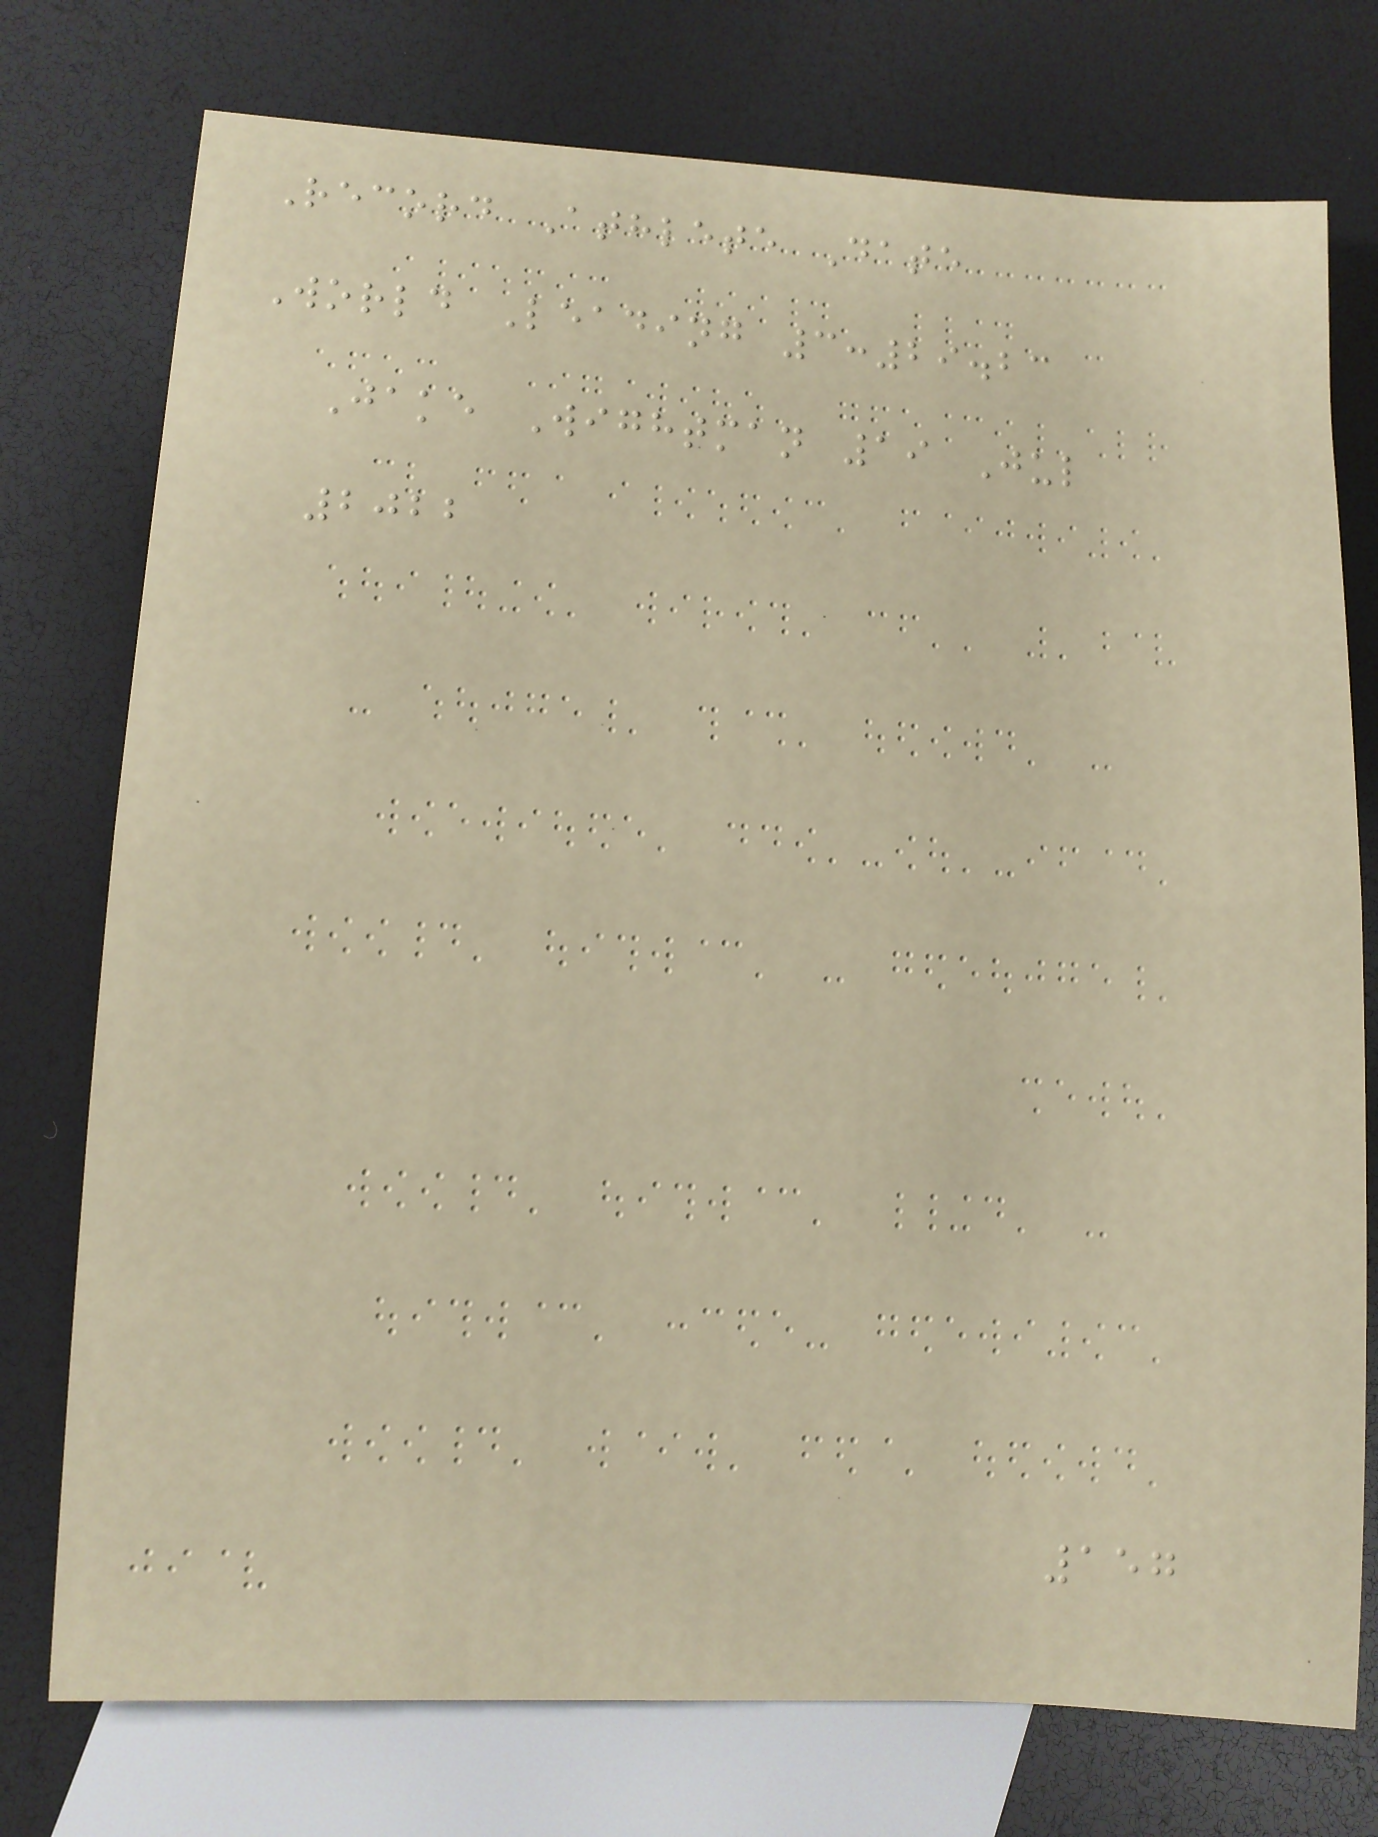Record Athlete Date
World Leading 3:29.23
Jake Wightman 19 Jul
2022
157
